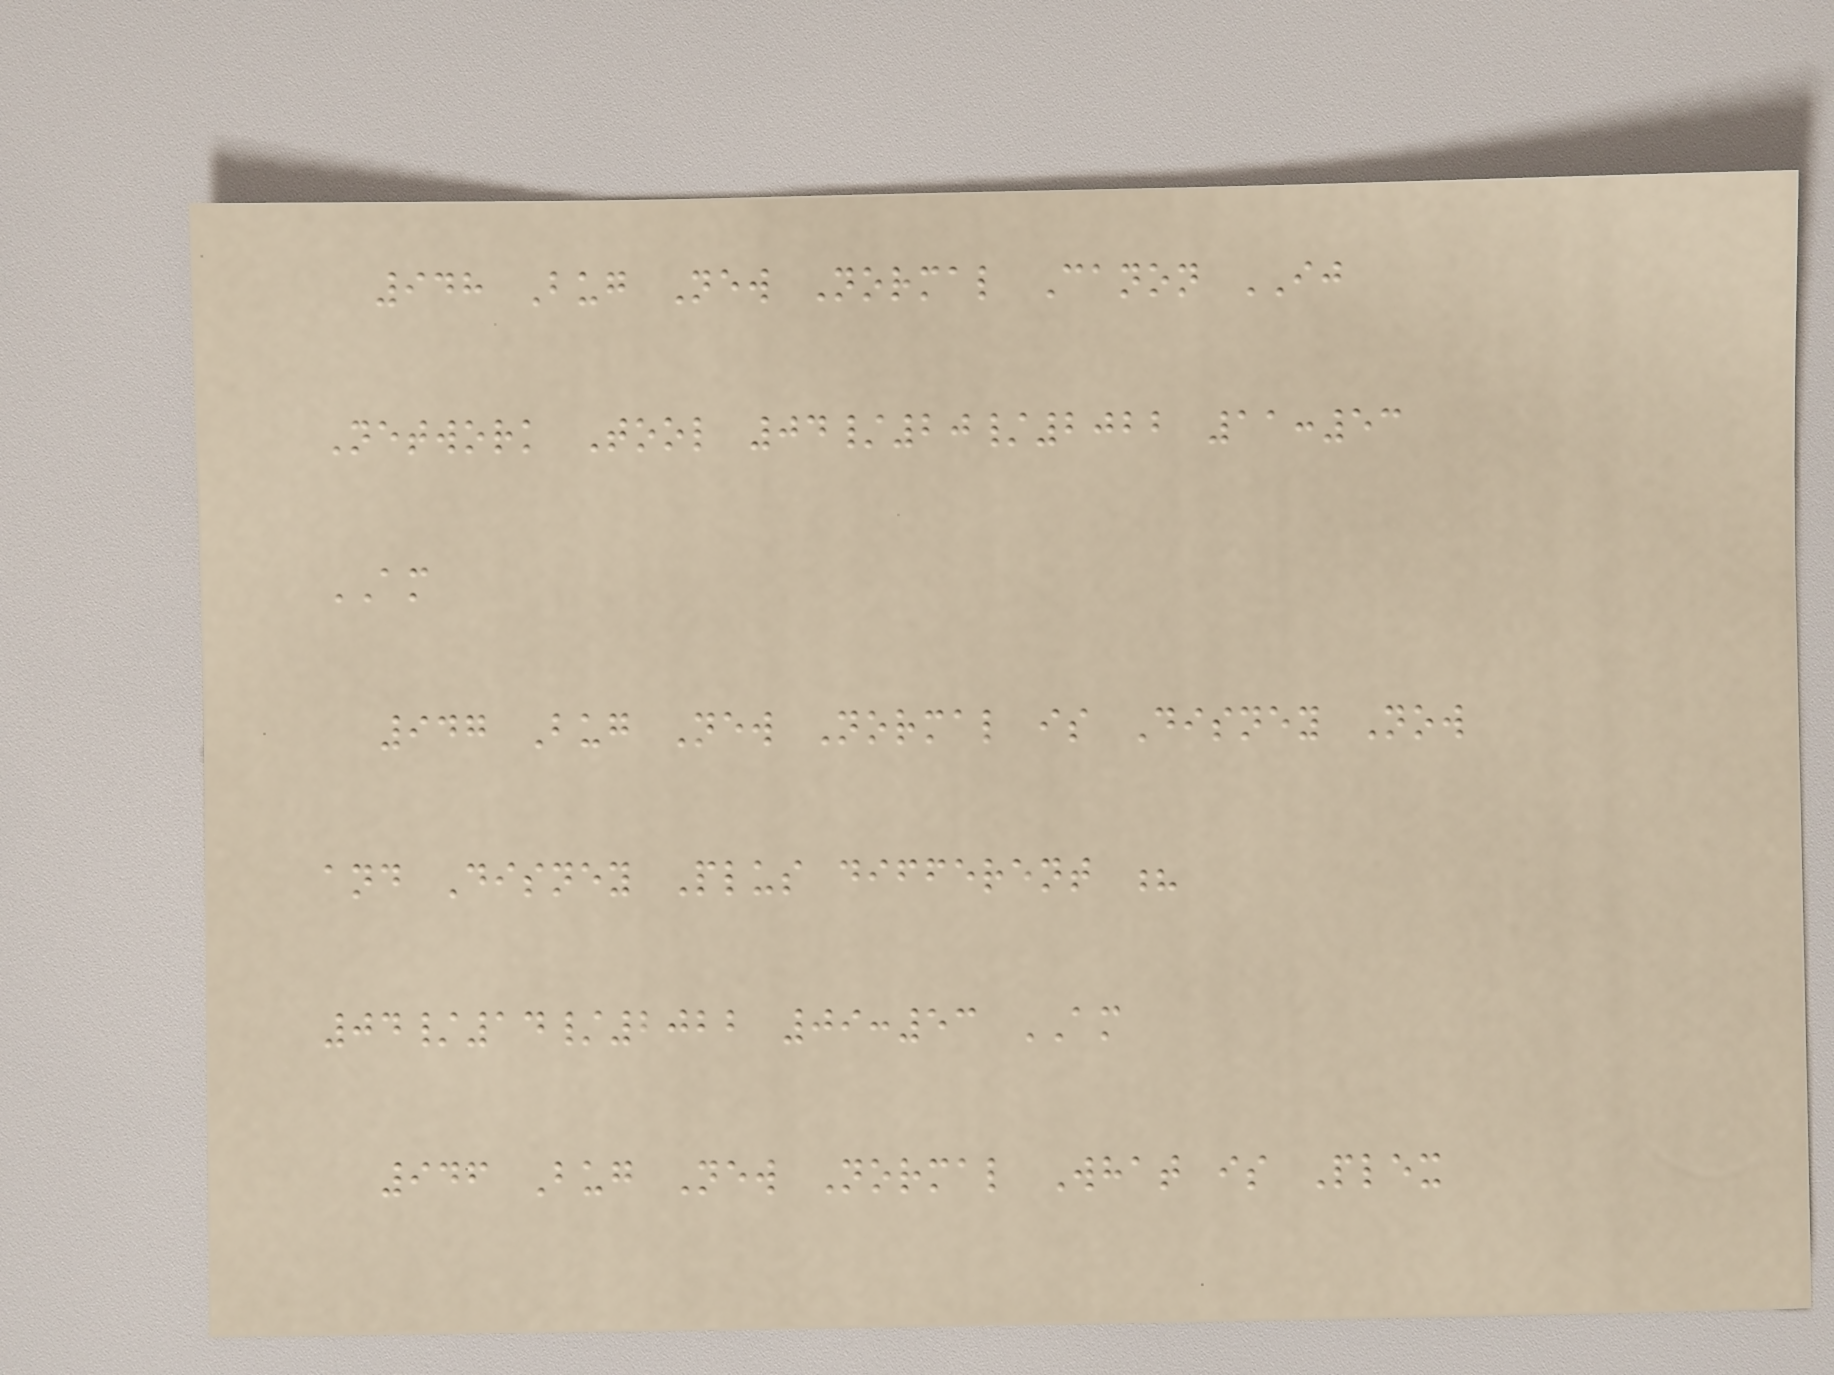948 Bug New Normal Canon IJ
Network Tool 04/20/2022 11:53
AM
947 Bug New Normal is Disney Now
and Disney Plus different ?
04/14/2022 09:53 AM
946 Bug New Normal What is Plex
